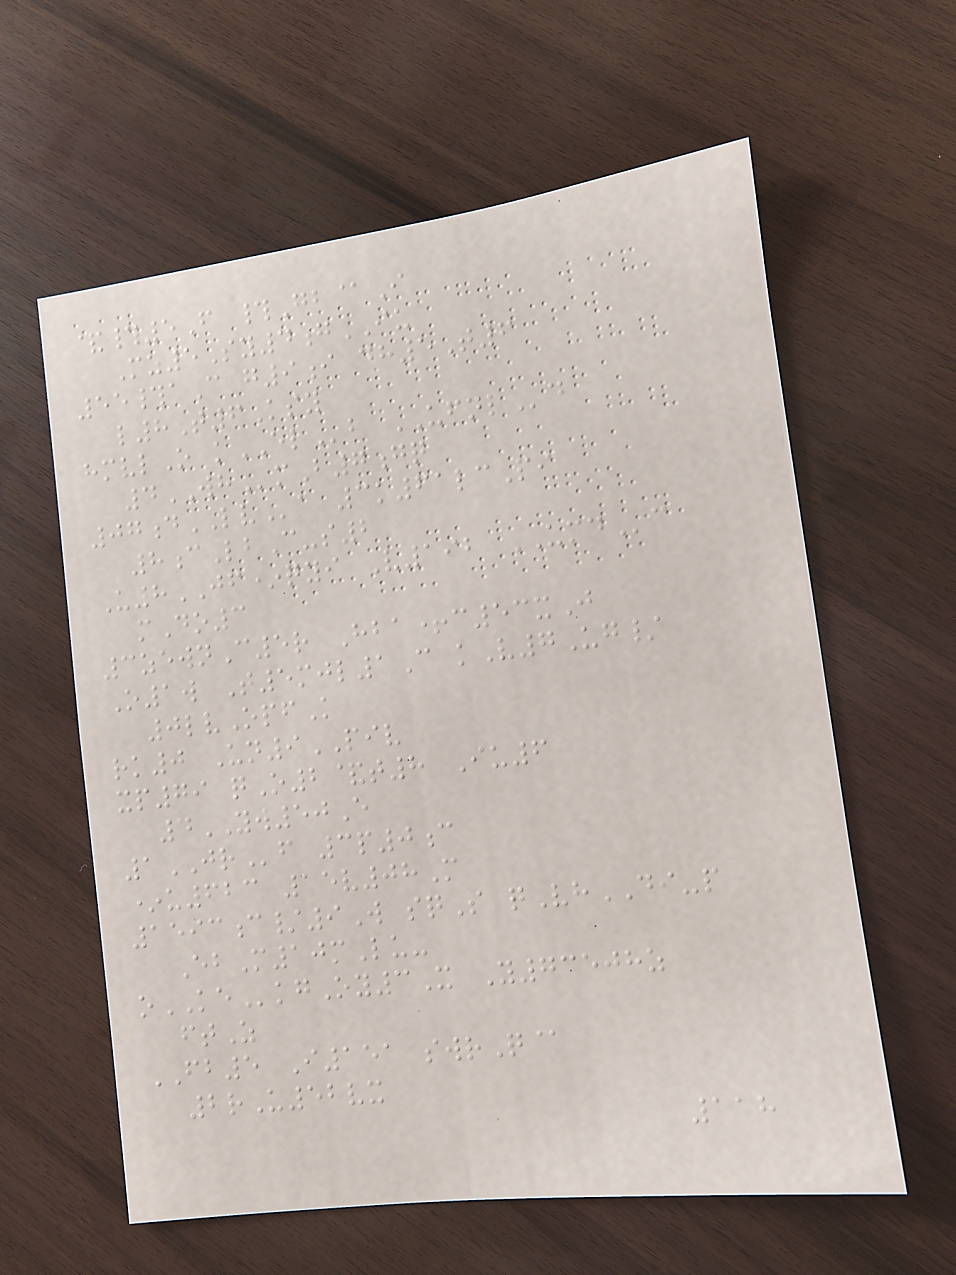&#5F #Gb@I
Mz5Sy4gIU
55#aC g9i dh5T6
l8T6Ksy
hmvlO kELb UFNLd
4WHmB7gq
07dLVa 3k61lcPi
8cLbC-s2
U8JF*qyi V192 UMDc
mDo3
3zewnC5r Hba+c53xJ
O1w T5mjl1C kV7Ug/
0lvOpfK
rk0 Un9PIV
xp79 qO2&t8 Iu6
4YW50E
1JRf 3p0c
*u623 15v08M
1593c/9W sqS qVhDI-p
EbM10mLu-
oKEkgOy3X Y73508z
ftZ
FB5 I151 swrQ@
2rU52vx
118
